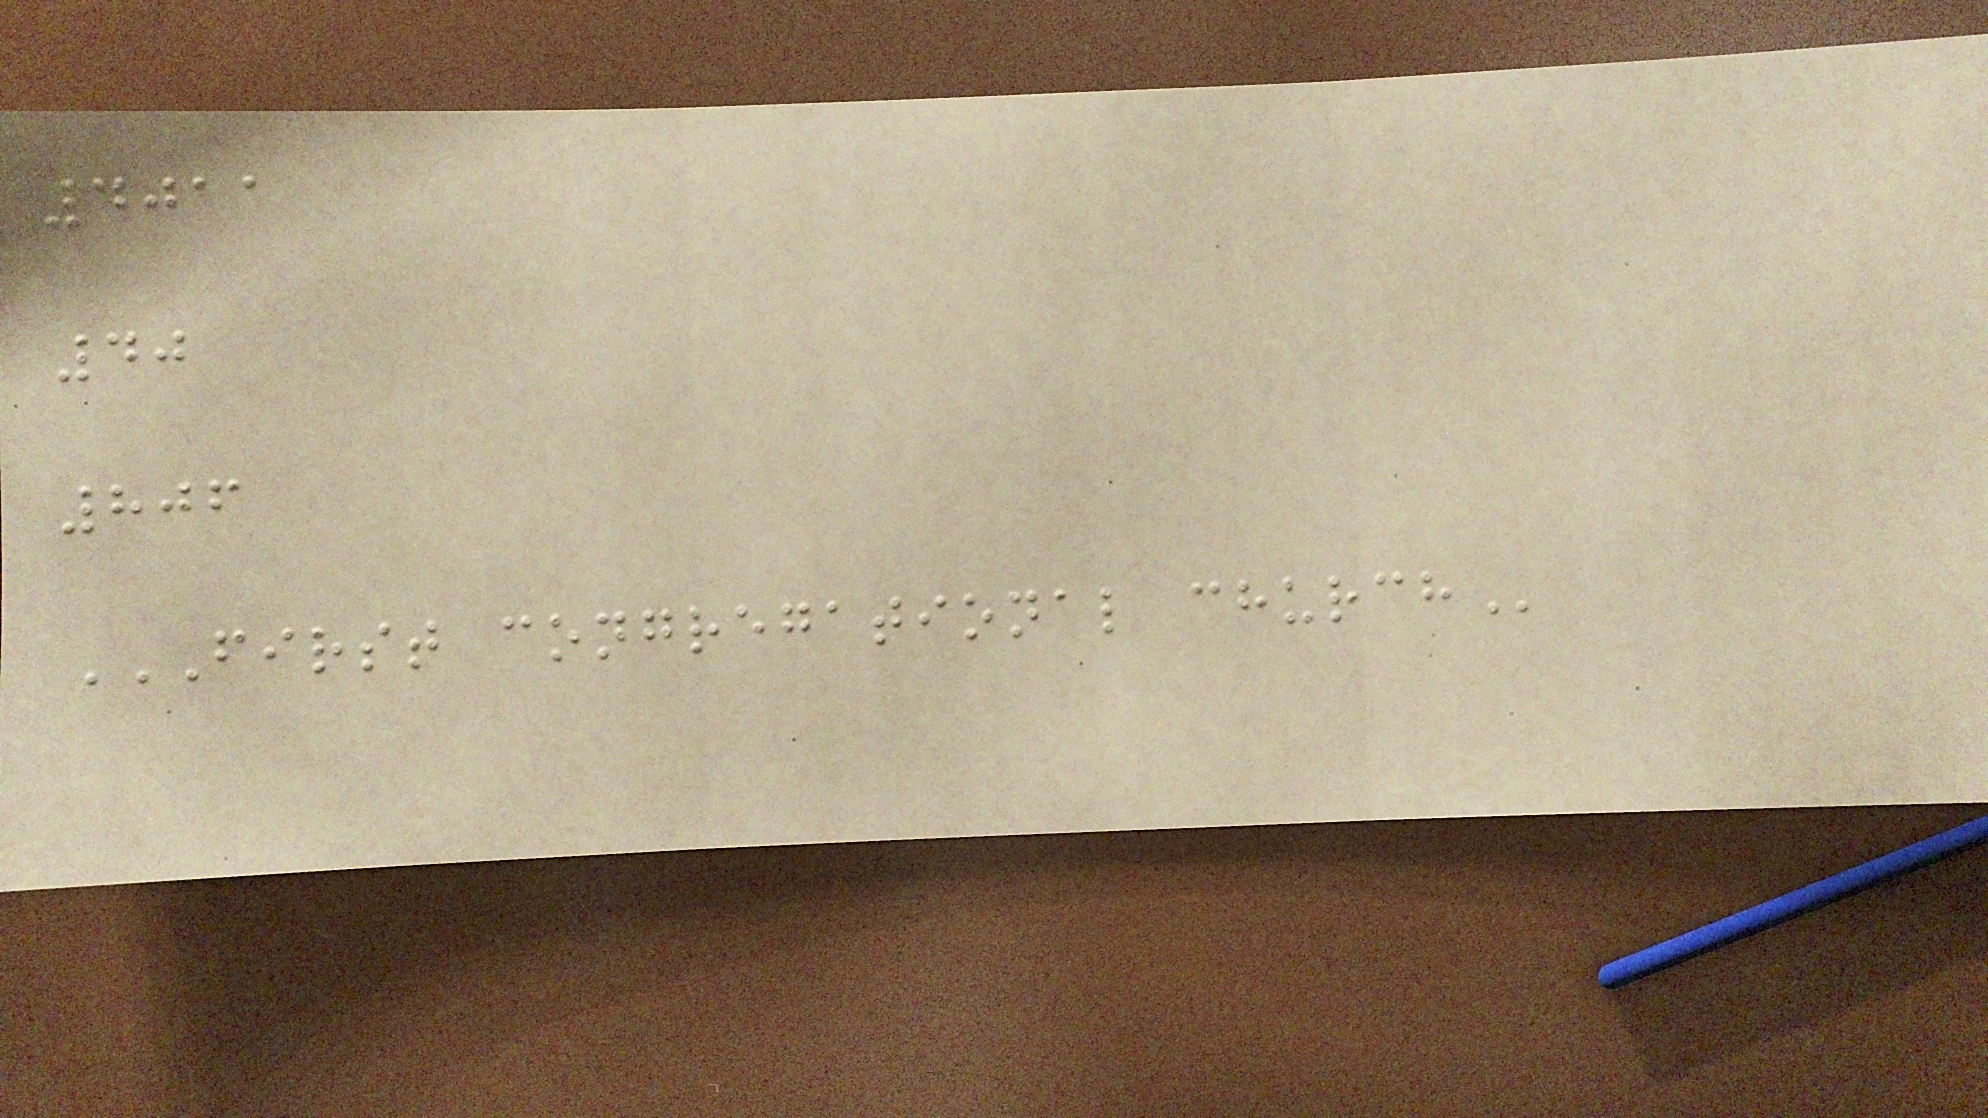4011
40
806
FIRST CONGREGATIONAL CHURCH
